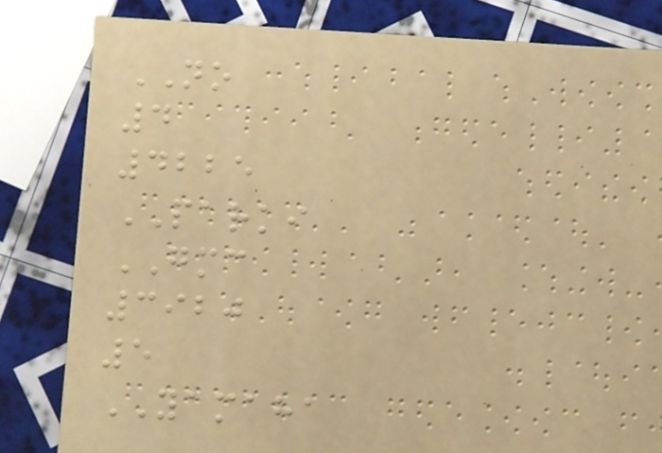NO
4
4225
PARKI
GMC
3920
5
YAMAHA
